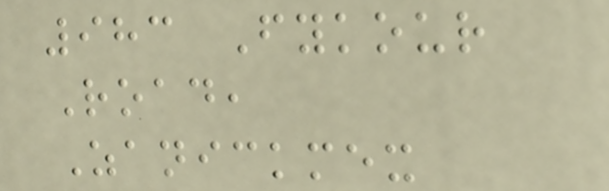983 Fykour
Road,
Zanickmex
